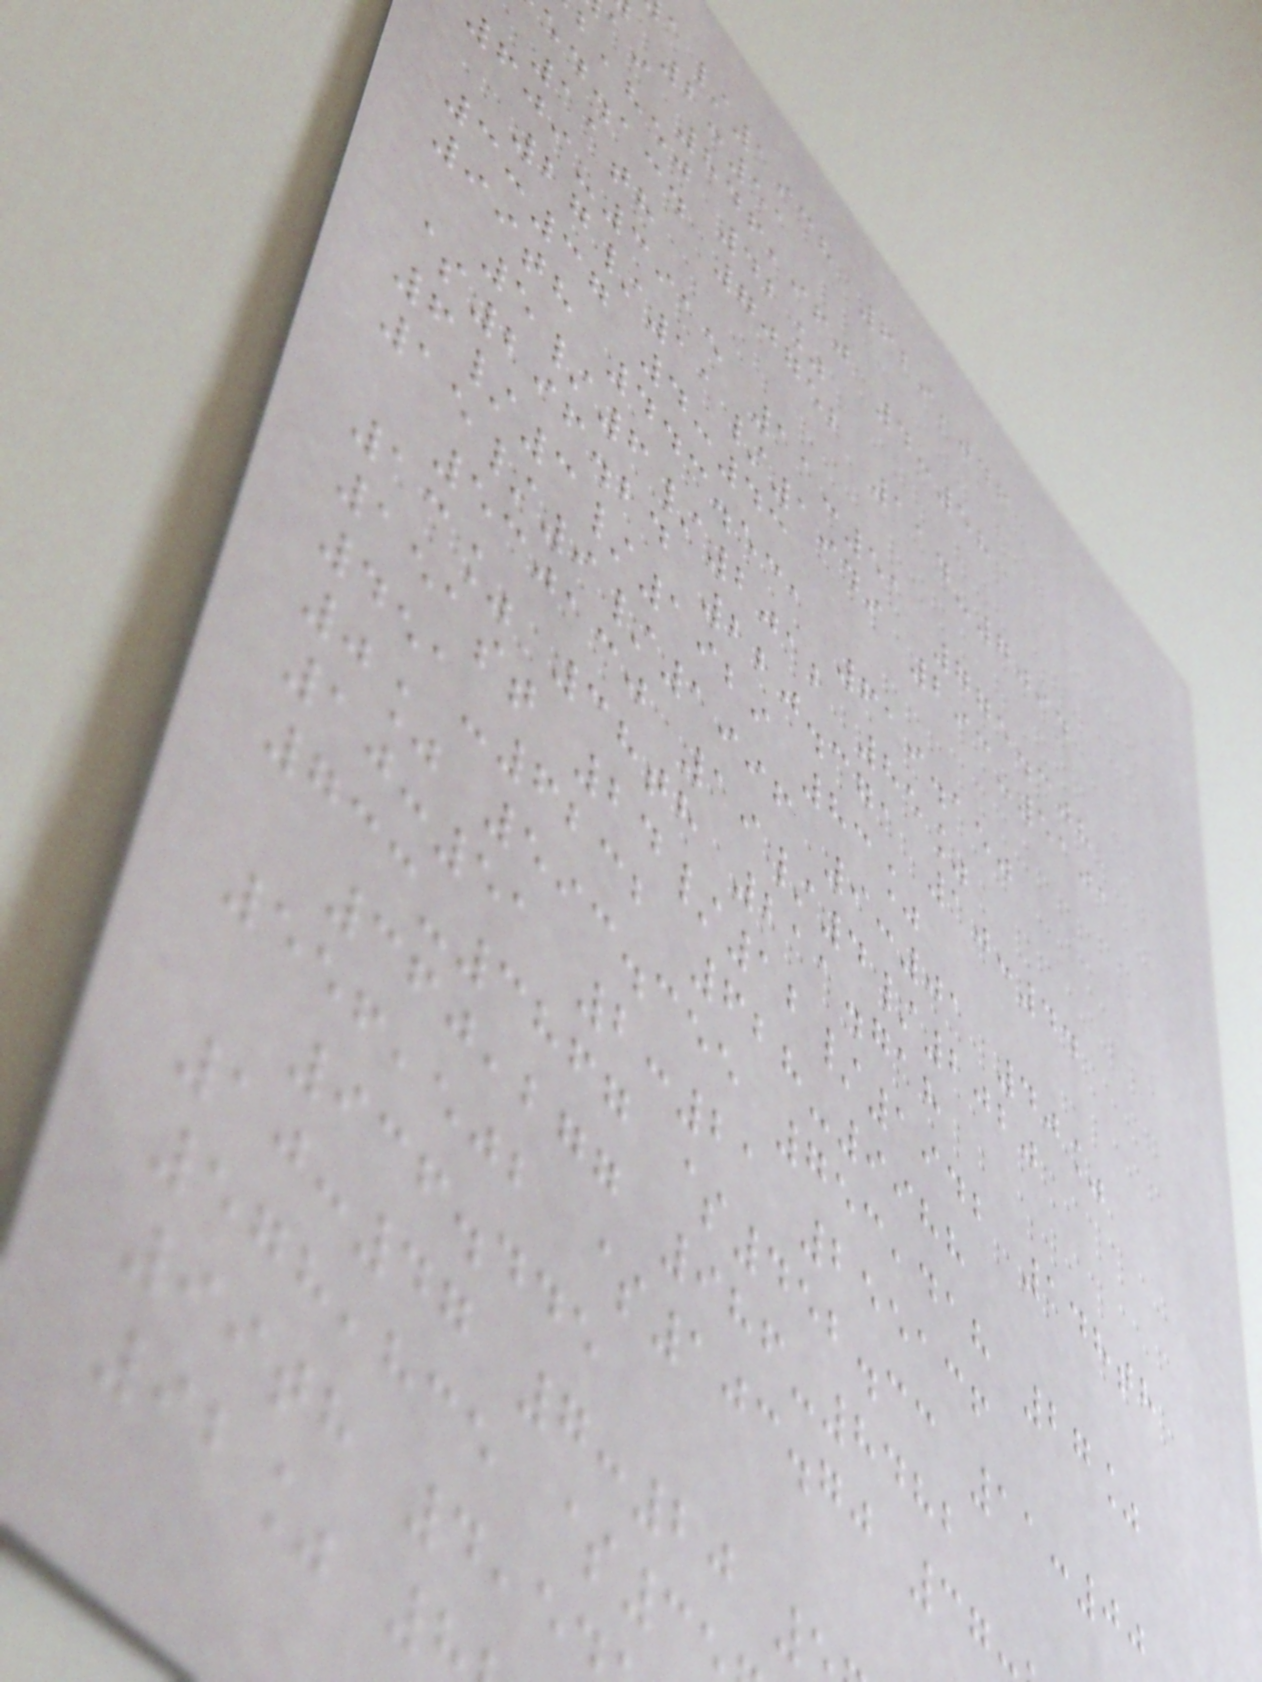/1938 629,046
2:51
ai 846,960 4:58
,hej 42%
ed.acd 70752 114-7094
11th
609-3915 11:51 775.308
27/11/1949 293-5101
3:37 4:43
99th 443.531 619.150
5/6/2012 85%
$296.24 220.371 10:44
6/3/1929 83%
15/9/1996 9:01 40%
530130 19/4/2020
13% 38th 211.718
151st 24/12/1942 148th
451-6232 628-9988
0% 593.355 753,418 27%
10:51 2:21 255136
733-3867 $452.33 11:00
360,277 986-8482
556,502 $103.70 37
936.445
10:47 7:20
578,835 $3
99th 4,5
